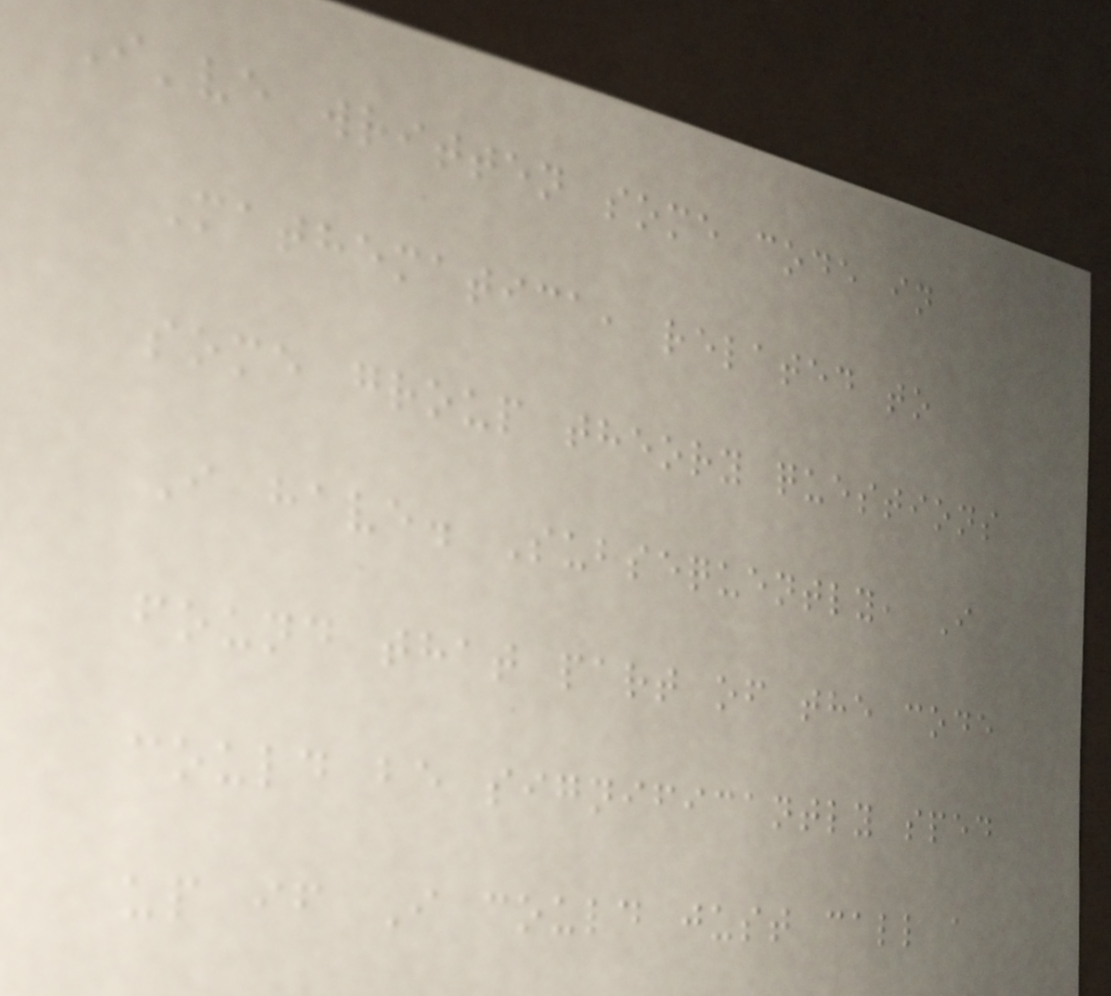I've written some code in
Mathematica, related to
some group theory questions
I have. Subsequently, I
found that part of the code
could be significantly sped
up if I could just call a
